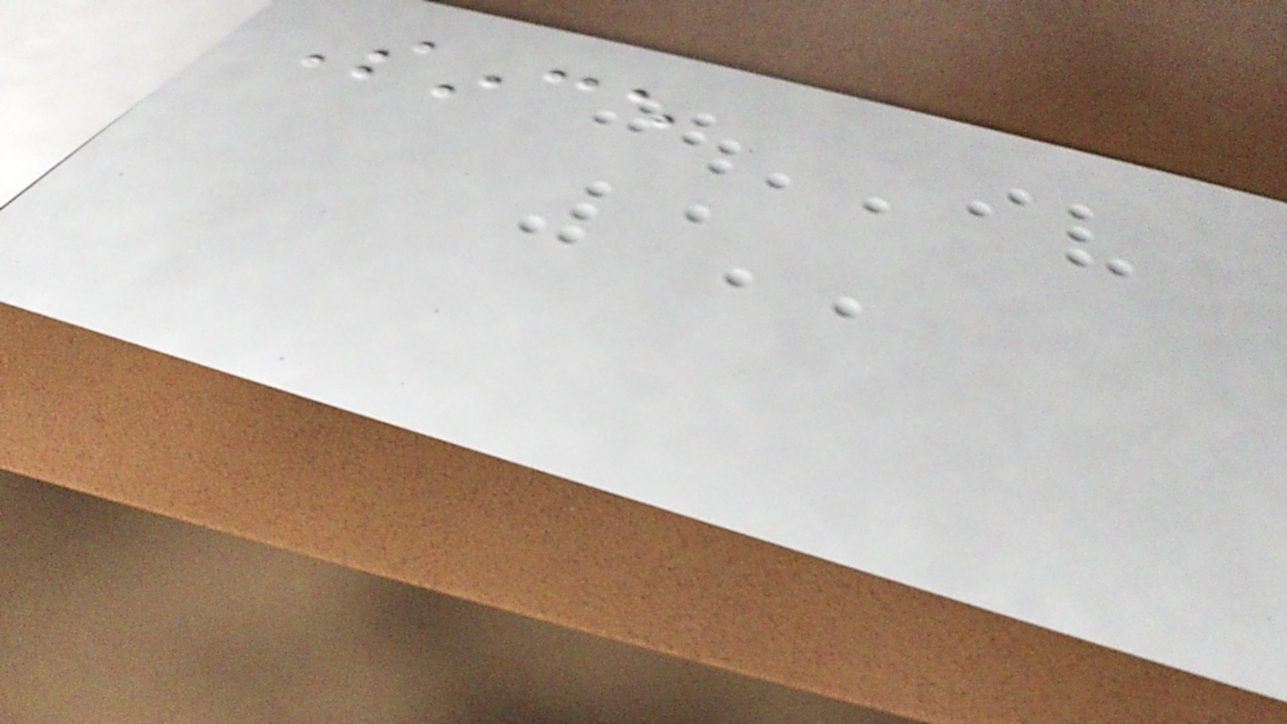Since
